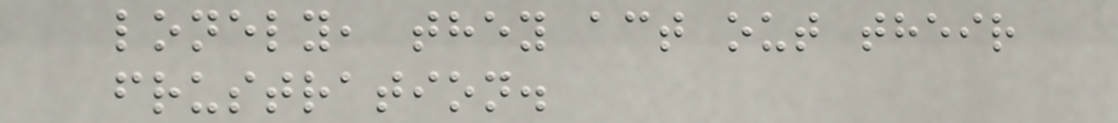lonely, they act out their
frustration.
